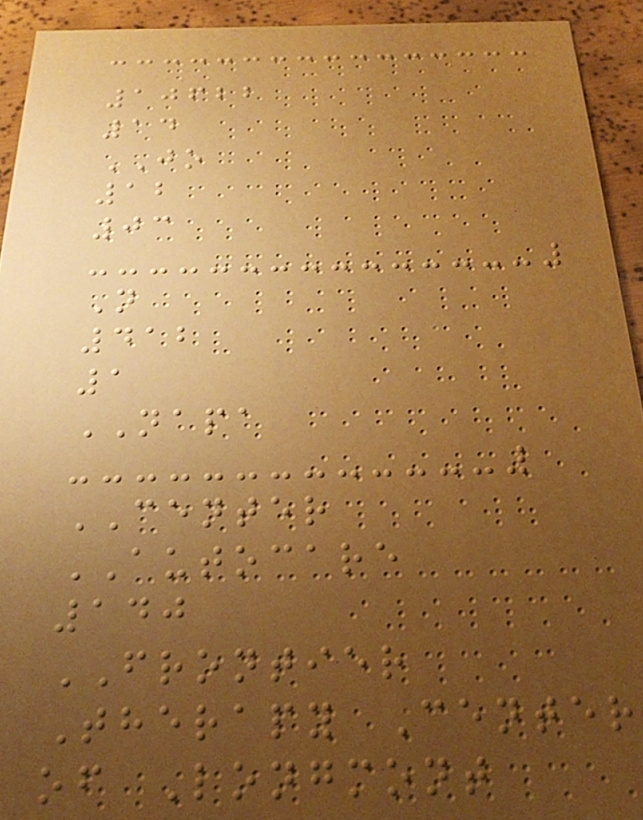10622
14
JO
12
03
N
412
1
NAPA
CENTER
AUTOCARE
140
FRONTIER
Therapy Center
of Longmont
